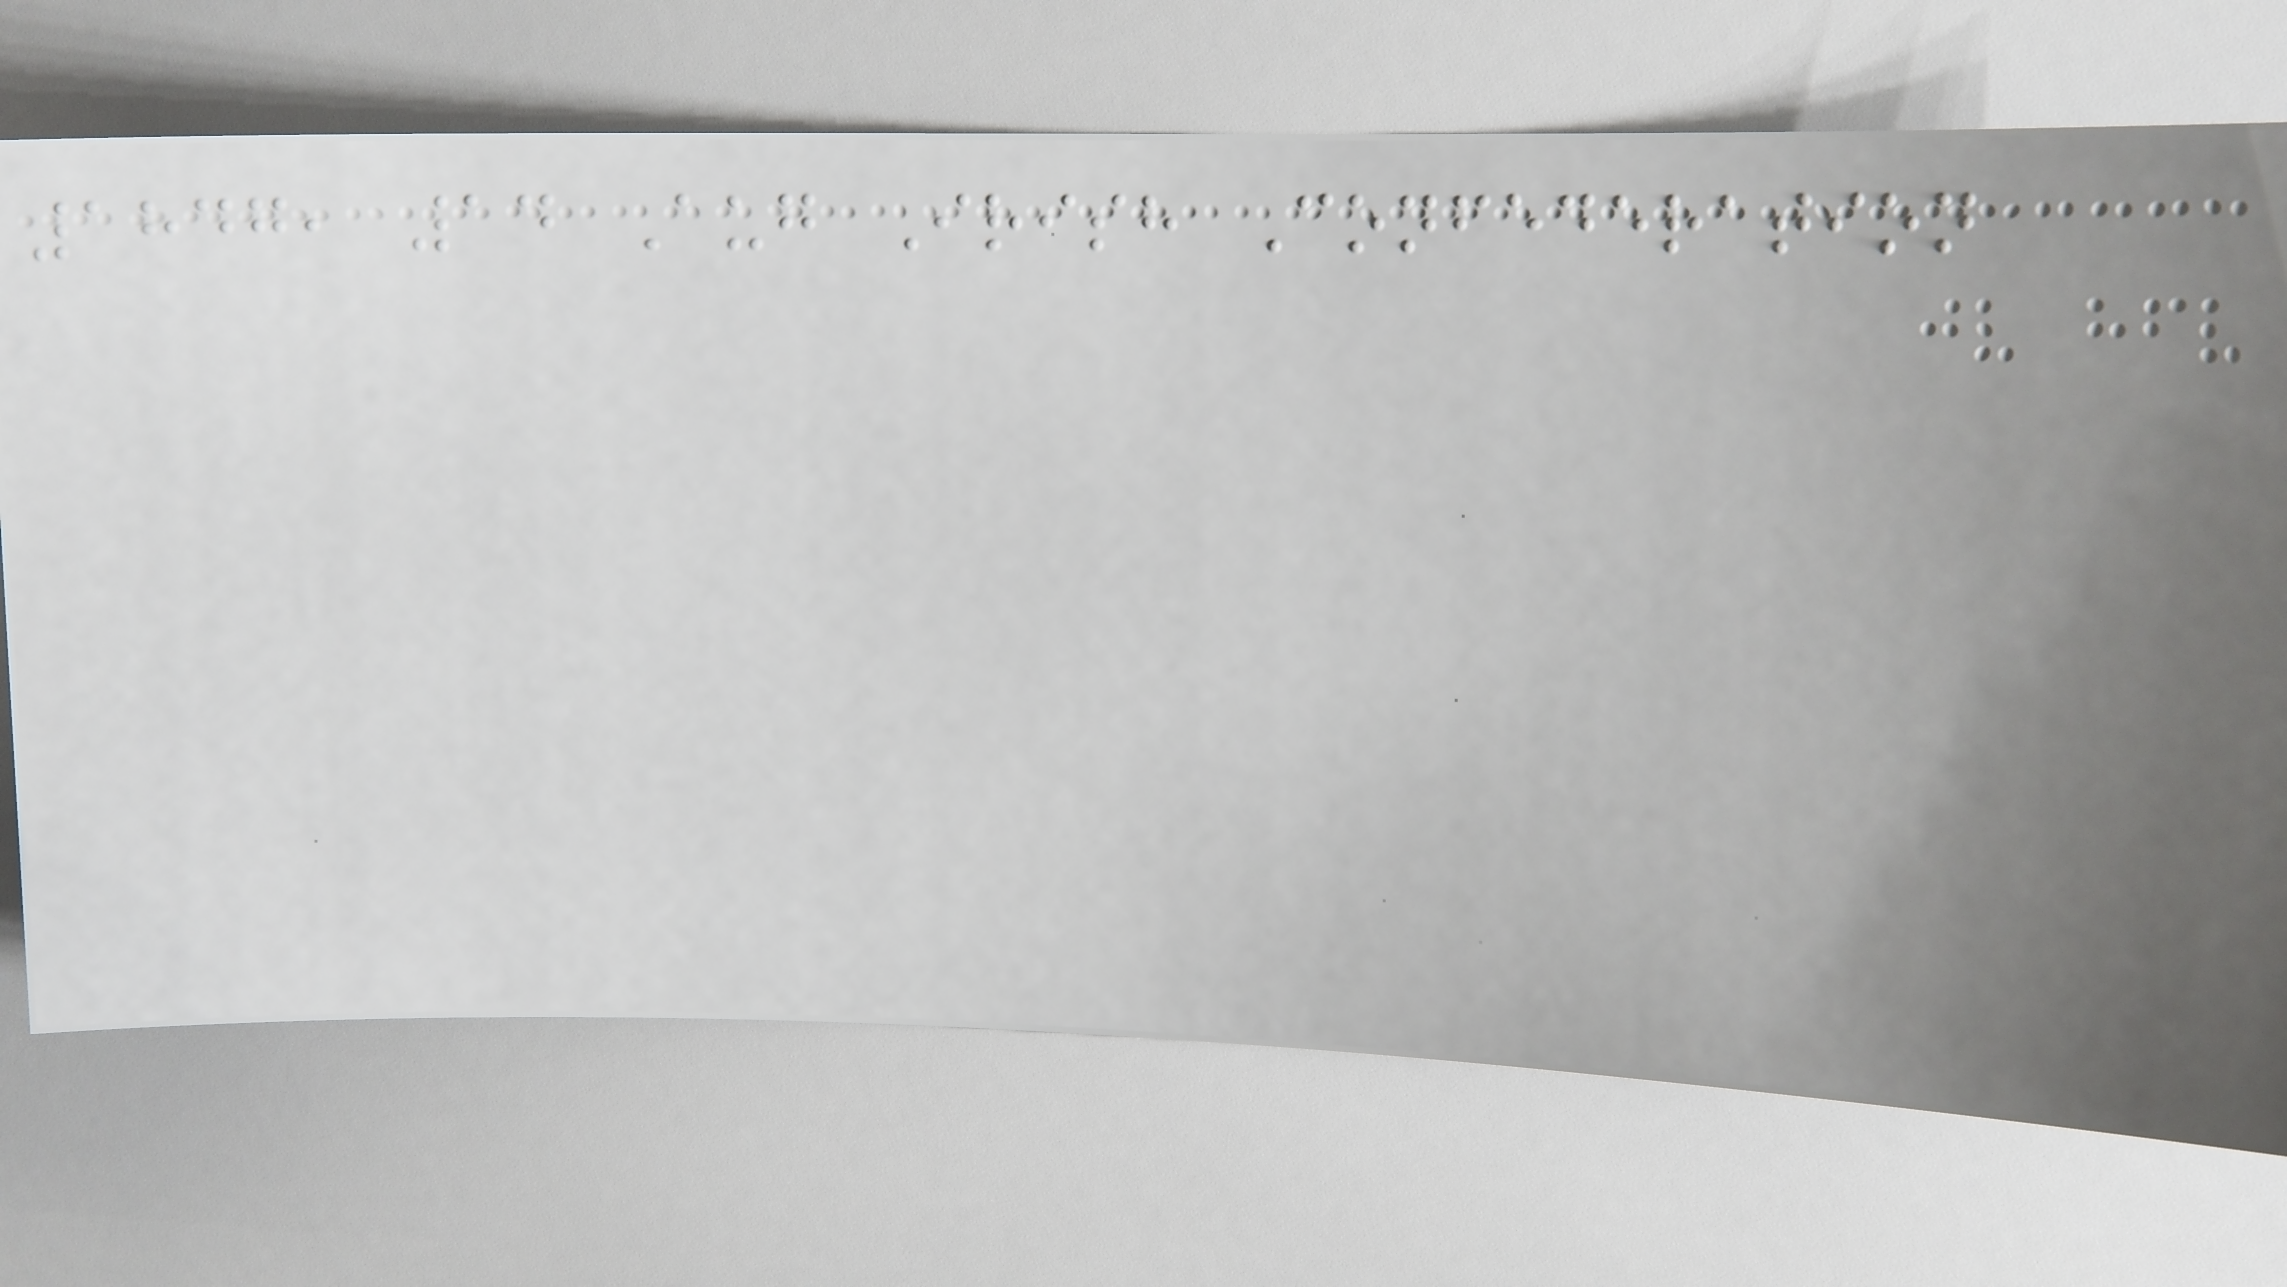1847, 14 Aug Irish Confederation
